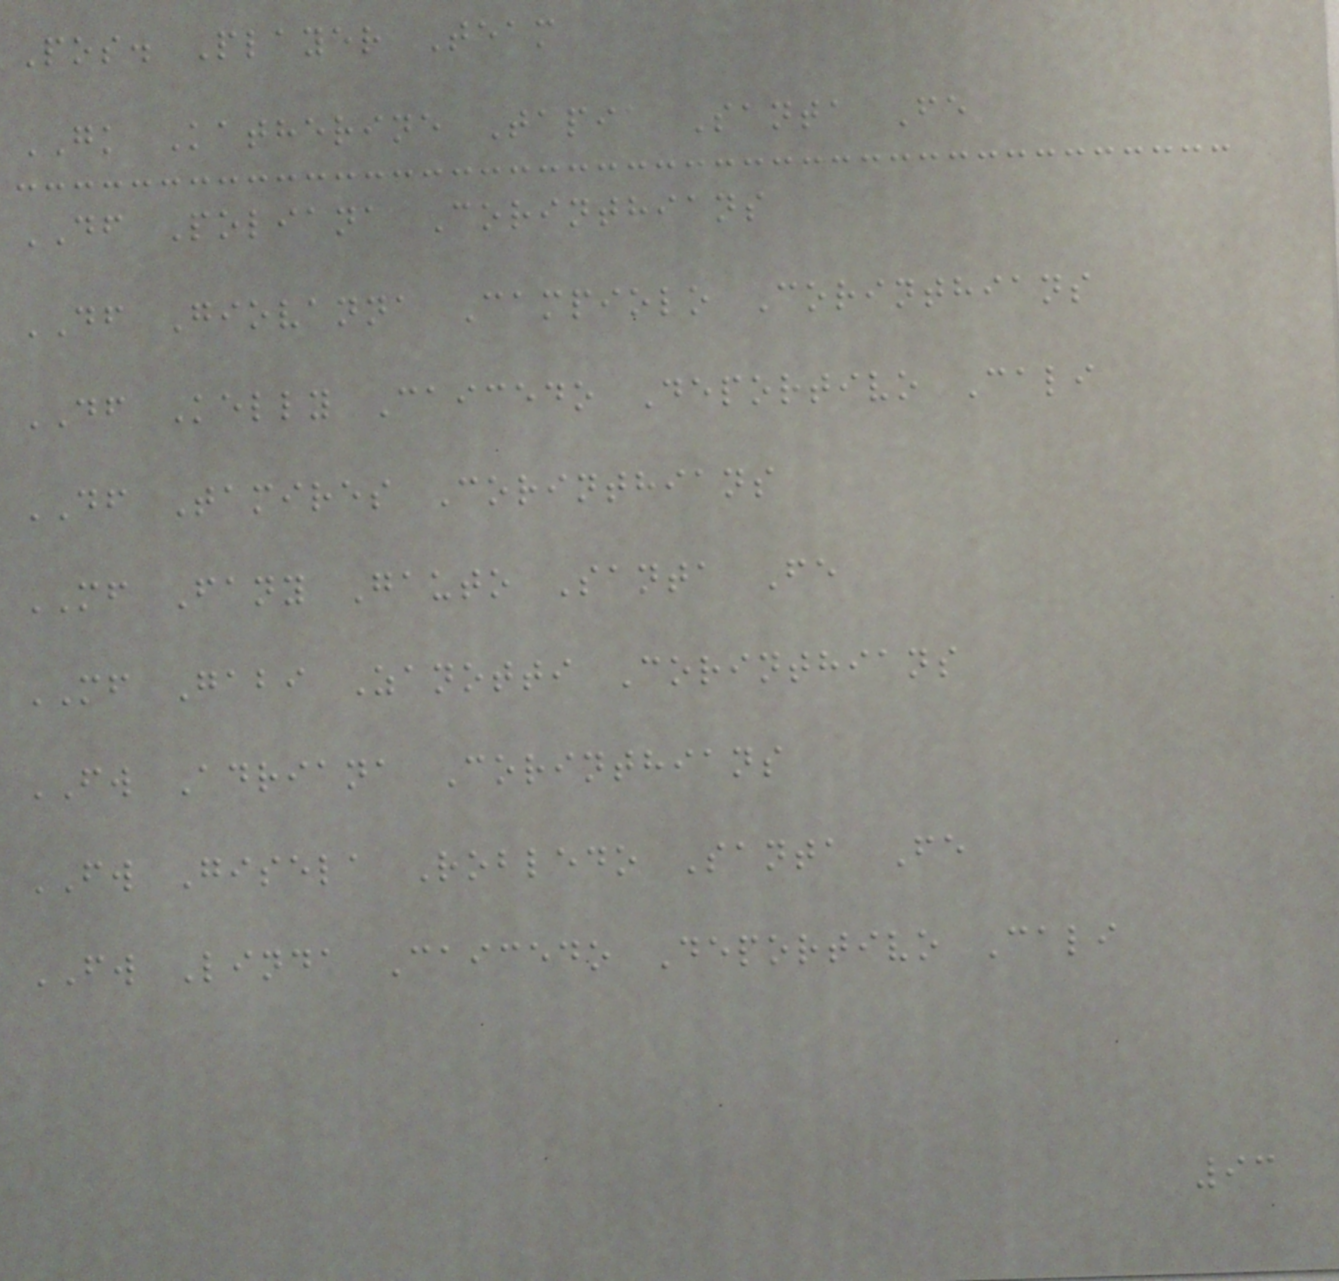Pos. Player Team
GK Katherine Tapia Santa Fe
DF Poliana Corinthians
DF Giovanna Campiolo Corinthians
DF Kelly Caicedo Deportivo Cali
DF Tamires Corinthians
MF Fany Gauto Santa Fe
MF Gabi Zanotti Corinthians
FW Adriana Corinthians
FW Gisela Robledo Santa Fe
FW Linda Caicedo Deportivo Cali
93
